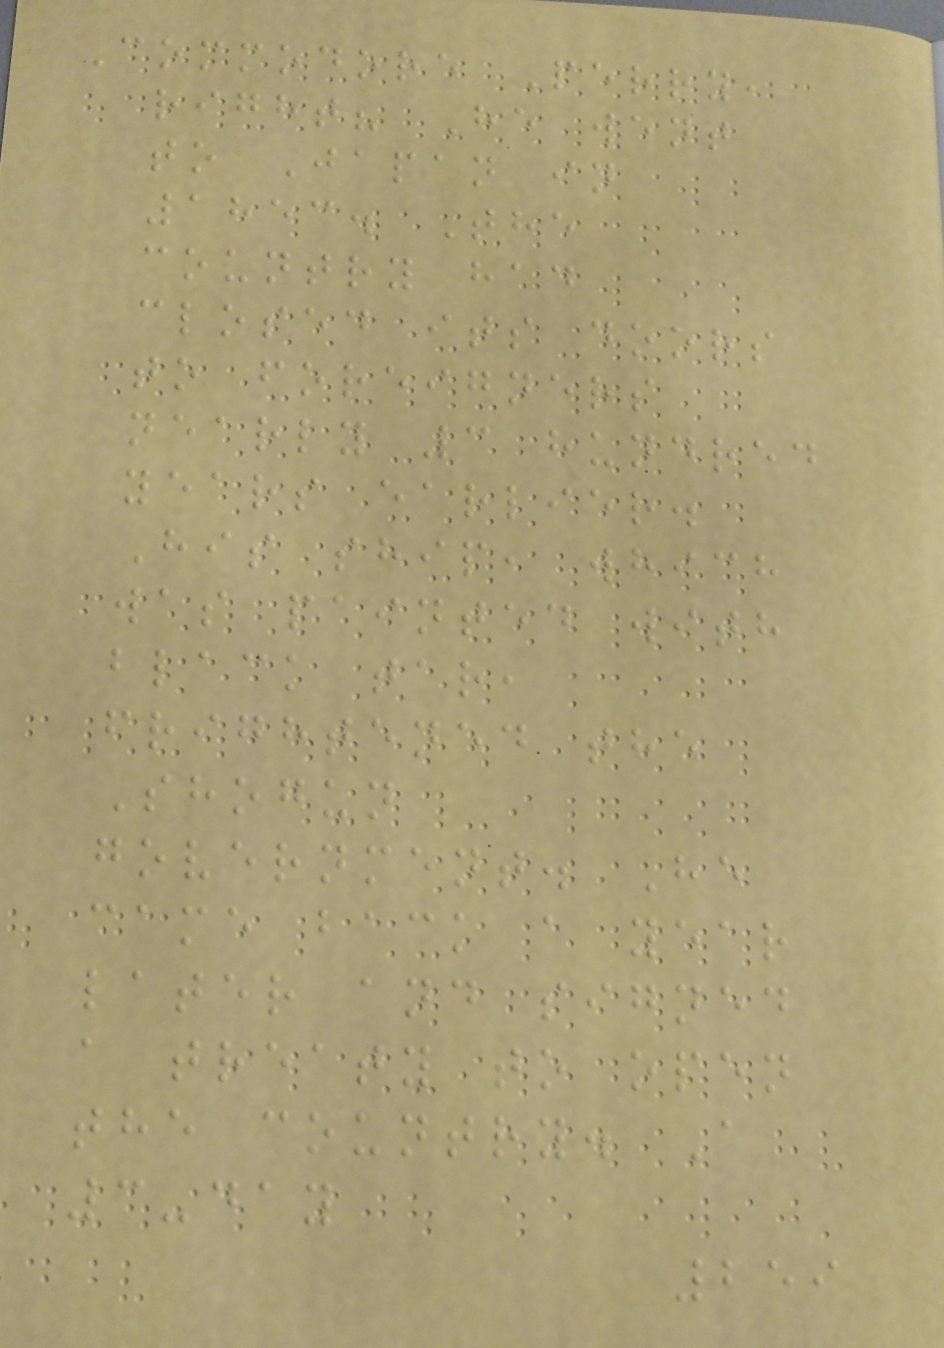Commodore Perry,
right? He went
to Japan in
1853. The
country had
closed its doors
to foreigners
nearly 3 hundred
years earlier.
His ship, which
was painted with
black tar,
frightened the
Shogun
government. He
came back a year
later and signed
a treaty to open
the country. A
3-day
259
